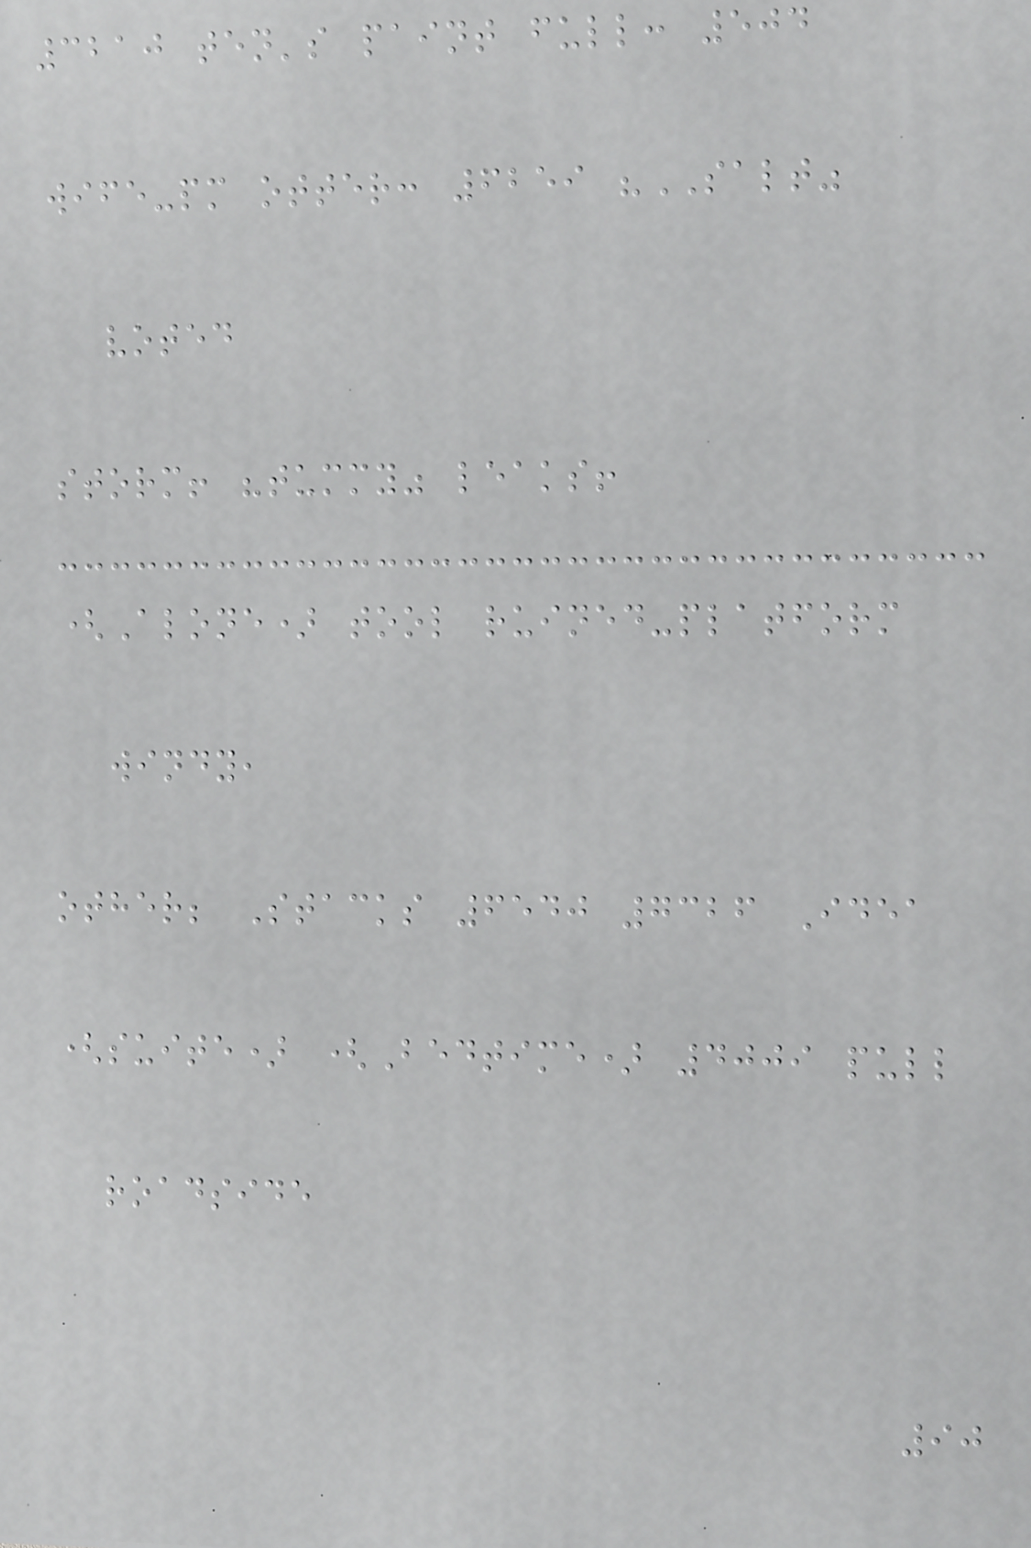3210 ten's paint full: 504
wife-pm otter: 6259 "SALT"
voted
storm! "tummy" leaks!
(Alone) tool ruined-platform
windy,
other; Stacks 6540 7326 Idea
(suite) (Bedtime) 4009 pull
roadside
90
